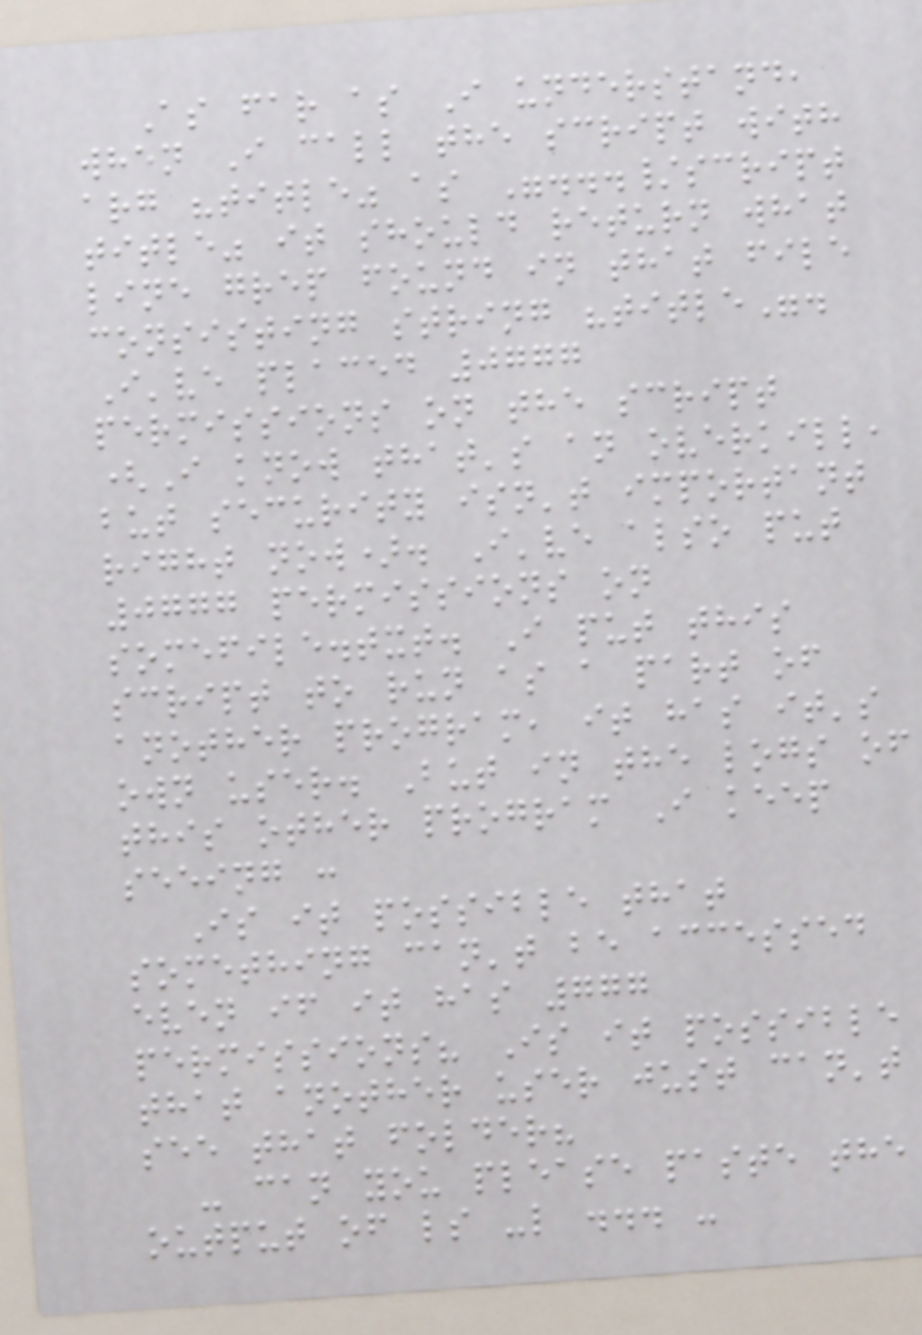As far as I understand,
when I call the script with
arg "title" as ".../script
title" it should return what
line grep found in that file
consisting string "title".
I've placed 0777
permissions on the script
(I know that's an overkill,
but security isn't important
right now). I've also put
0777 permissions on
somefile.txt. I put this
script to run as a part of
another program, it has it's
own user. But in the logs of
this other program I keep
seeing :
Is it possible that
something can't be accessed
even if it has 777
permissions? Is it possible
that another user just can't
see that folder?
- can you please paste the
output of ls -l ... -
